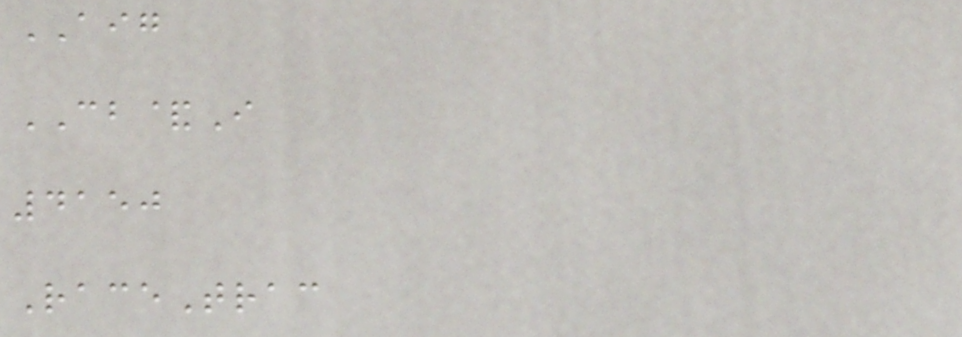AIG
CB&I
4150
RaceTrac
